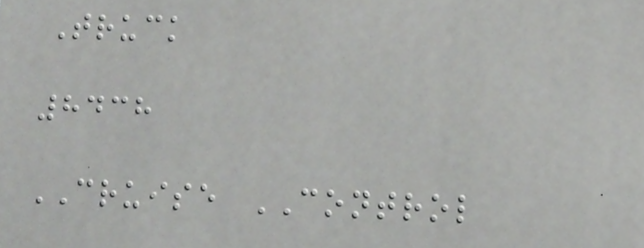Truck
8438
CRUISE CONTROL
